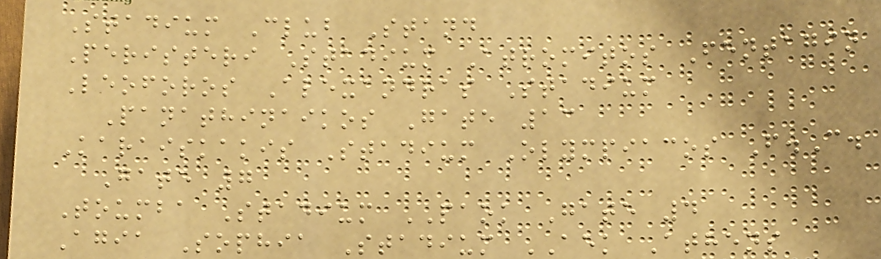Stadium Club Stand
Peristeri Stadium Atromitos Fentagin
Leoforos Alexandras Stadium
Panathinaikos Gate 13
Karaiskakis Stadium Olympiacos F.C.
Gate 7
Toumba Stadium PAOK Gate 4
Agia Sophia Stadium AEK Athens
